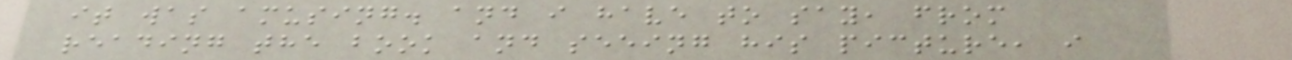it was amusing. and i have to say, from
reading the book and seeing his picture, i
